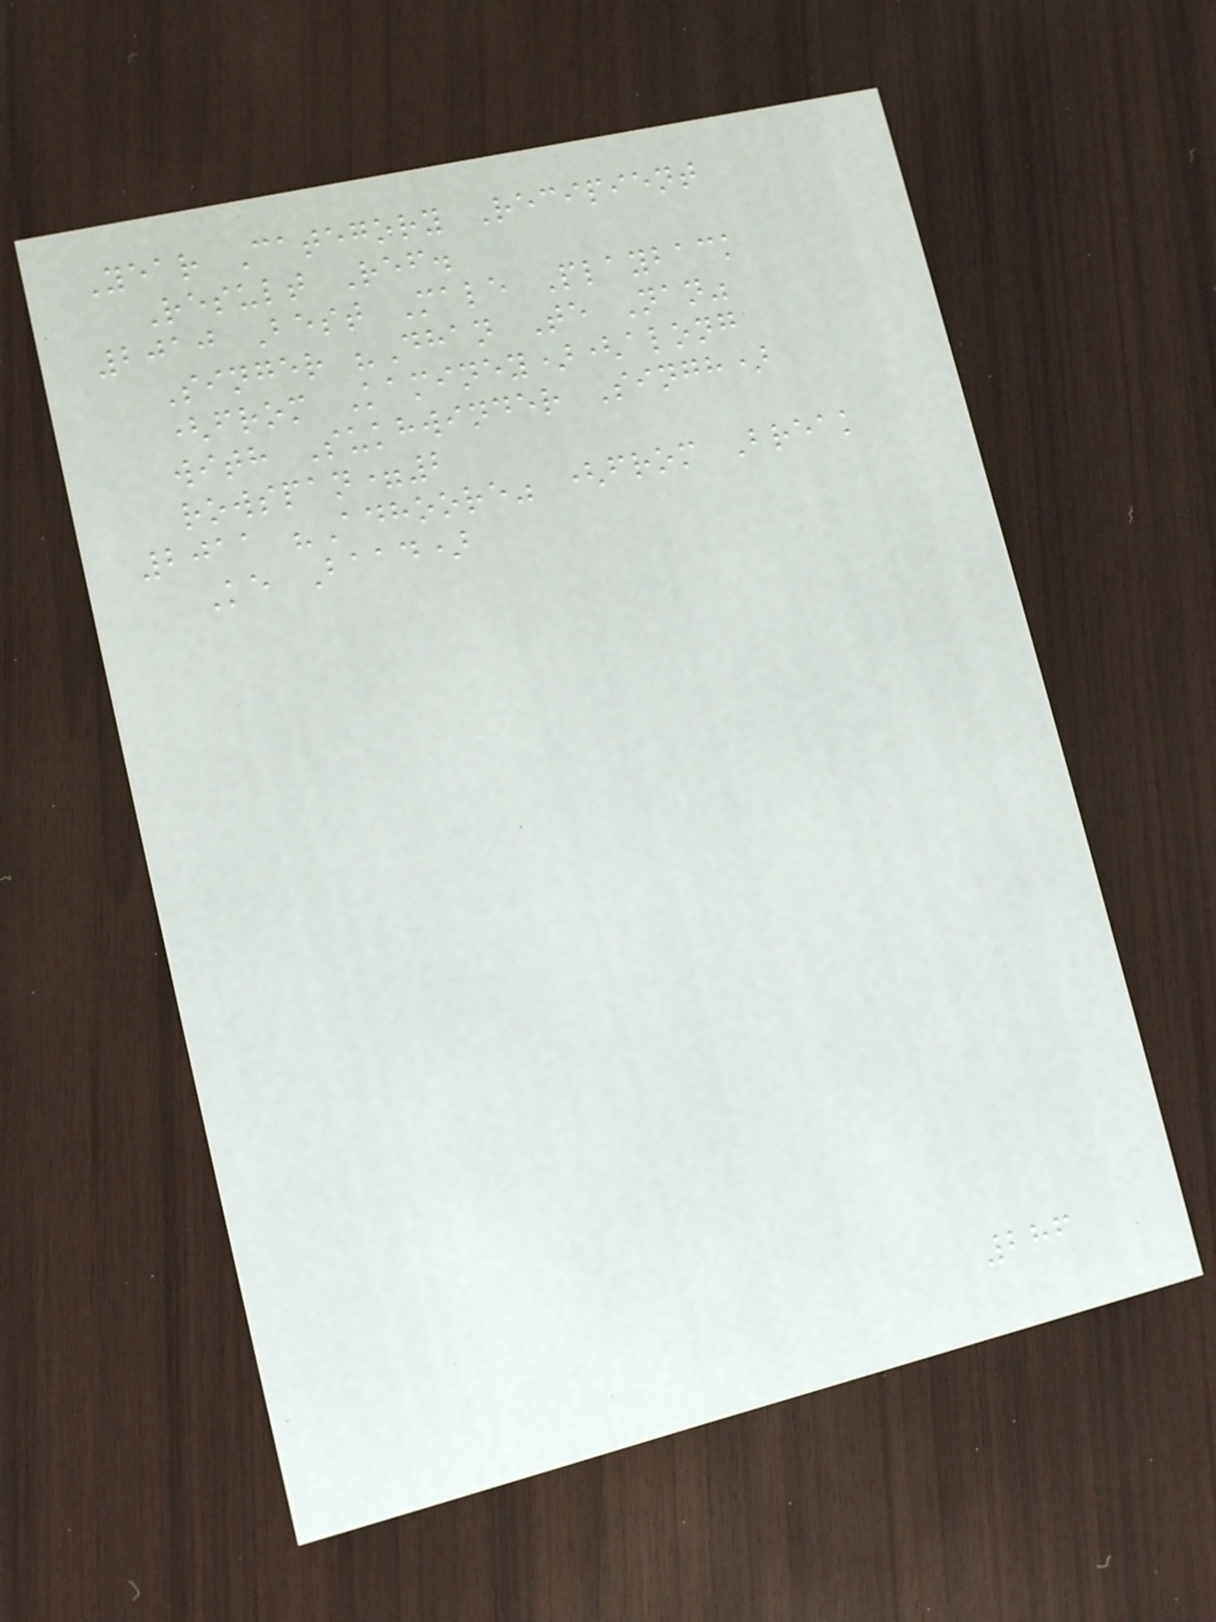Year Category Recipient
Result Ref.
2010 Best Male Playback
Singer "Dhan Te Nan"
(from Kaminey)(along
with Sukhwinder Singh)
rowspan=2
2011 "Adhoore" (from Break
Ke Baad)
286
